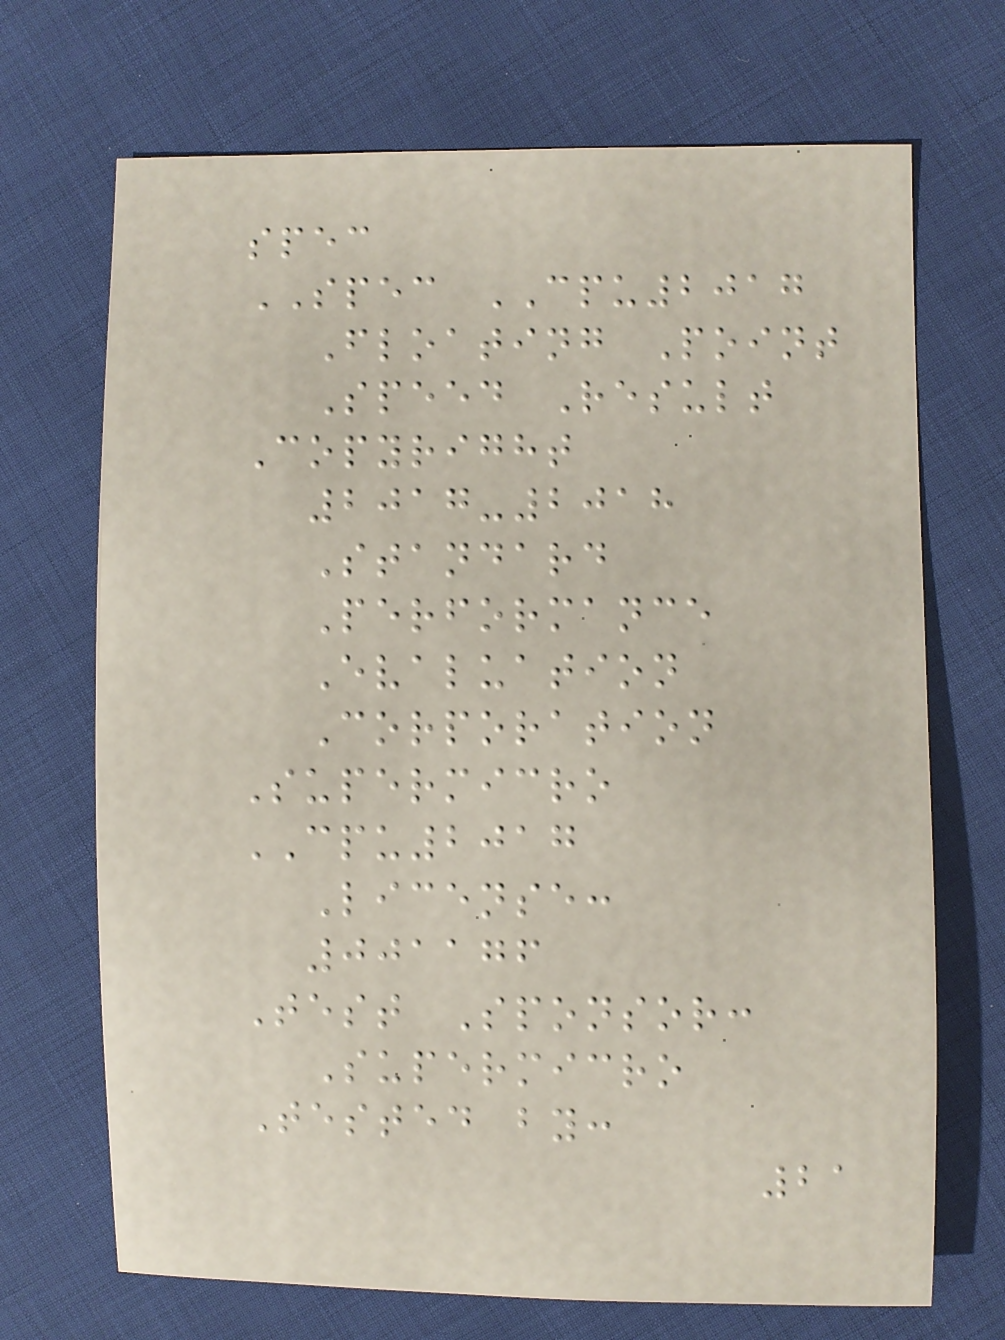spec
SPEC CPU2017
Floating Point
Speed Result
Copyright
2017-2018
Standard
Performance
Evaluation
Corporation
Supermicro
CPU2017
License:
001176
Test Sponsor:
Supermicro
Tested by:
21
